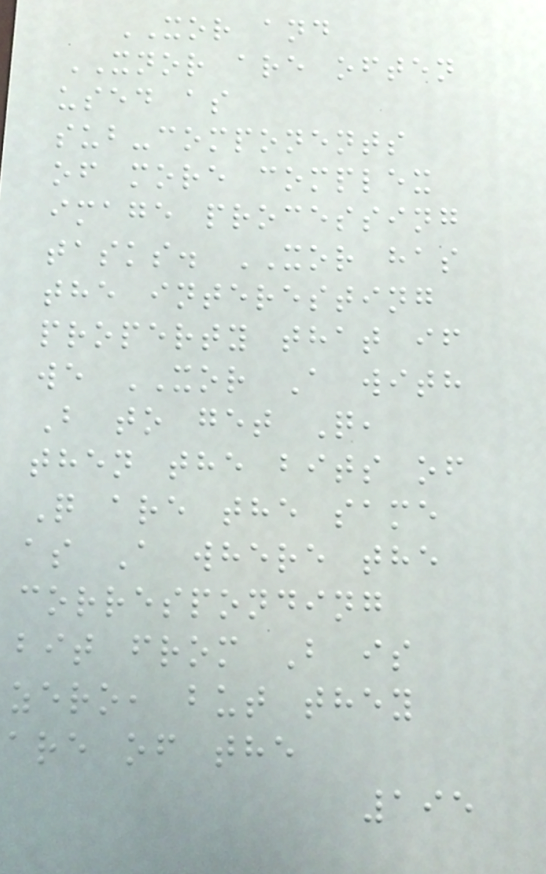XOR and
XNOR are often
used as
sub-components
of more complex
image processing
tasks. XOR has
the interesting
property that if
we XOR A with
B to get Q,
then the bits of
Q are the same
as A where the
corresponding
bit from B is
zero, but they
are of the
195
